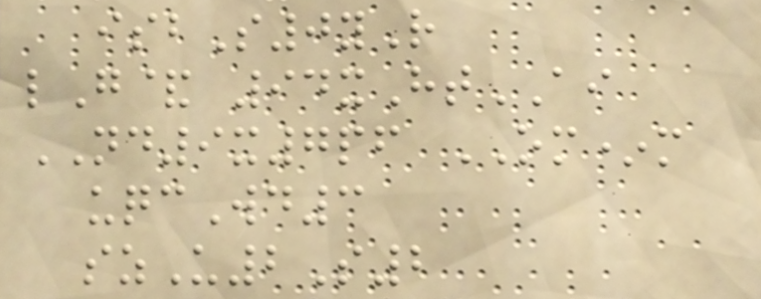isbS0yR
lG& 94xHtAI
ND9x7pf OM*m
uqcWd3
szU2S2
